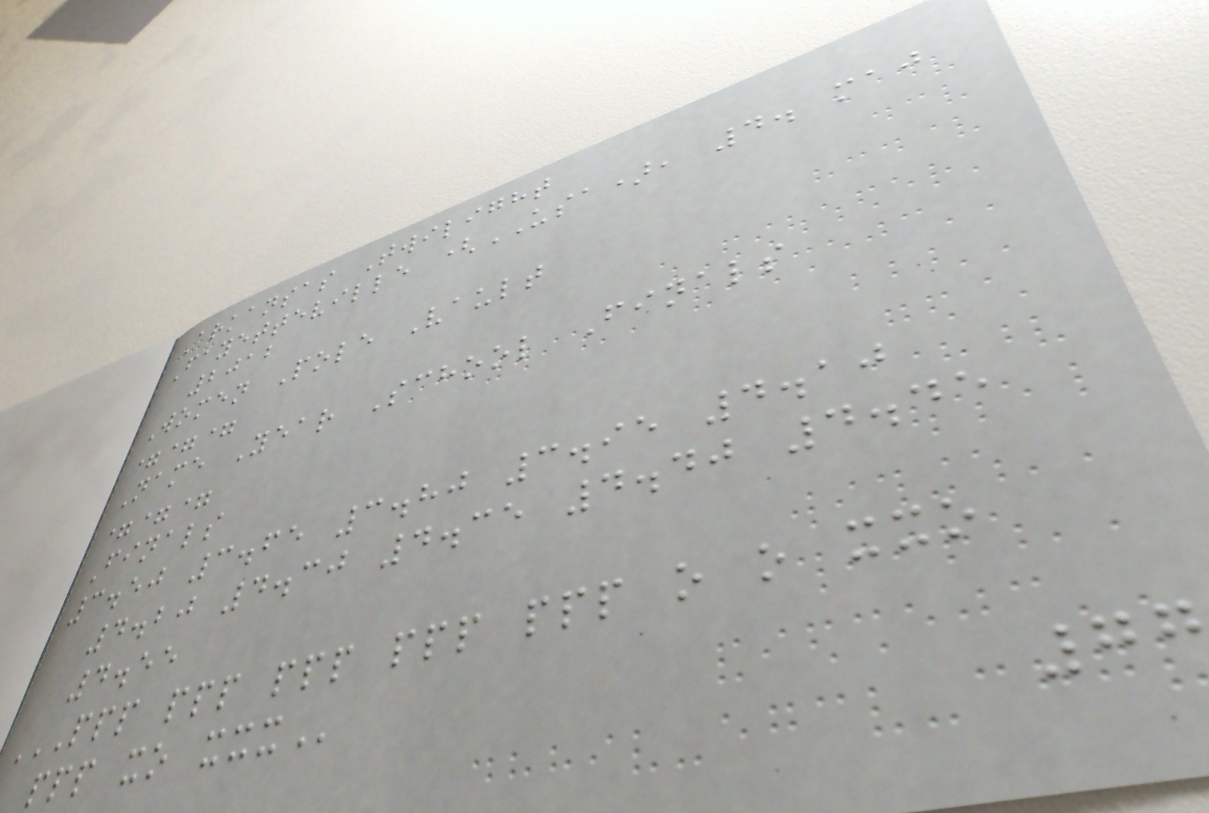Arkansas Twilight
Fayetteville (USA), 4. maj
2012
Women Pole Vault
===
Name Year School Finals
===
Finals
3.50 3.65 3.80 3.95 4.10
4.20 4.30 4.35 4.40 4.45
4.55
PPP PPP PPP PPP PPP O O XXO
PPP XO XXX
77
